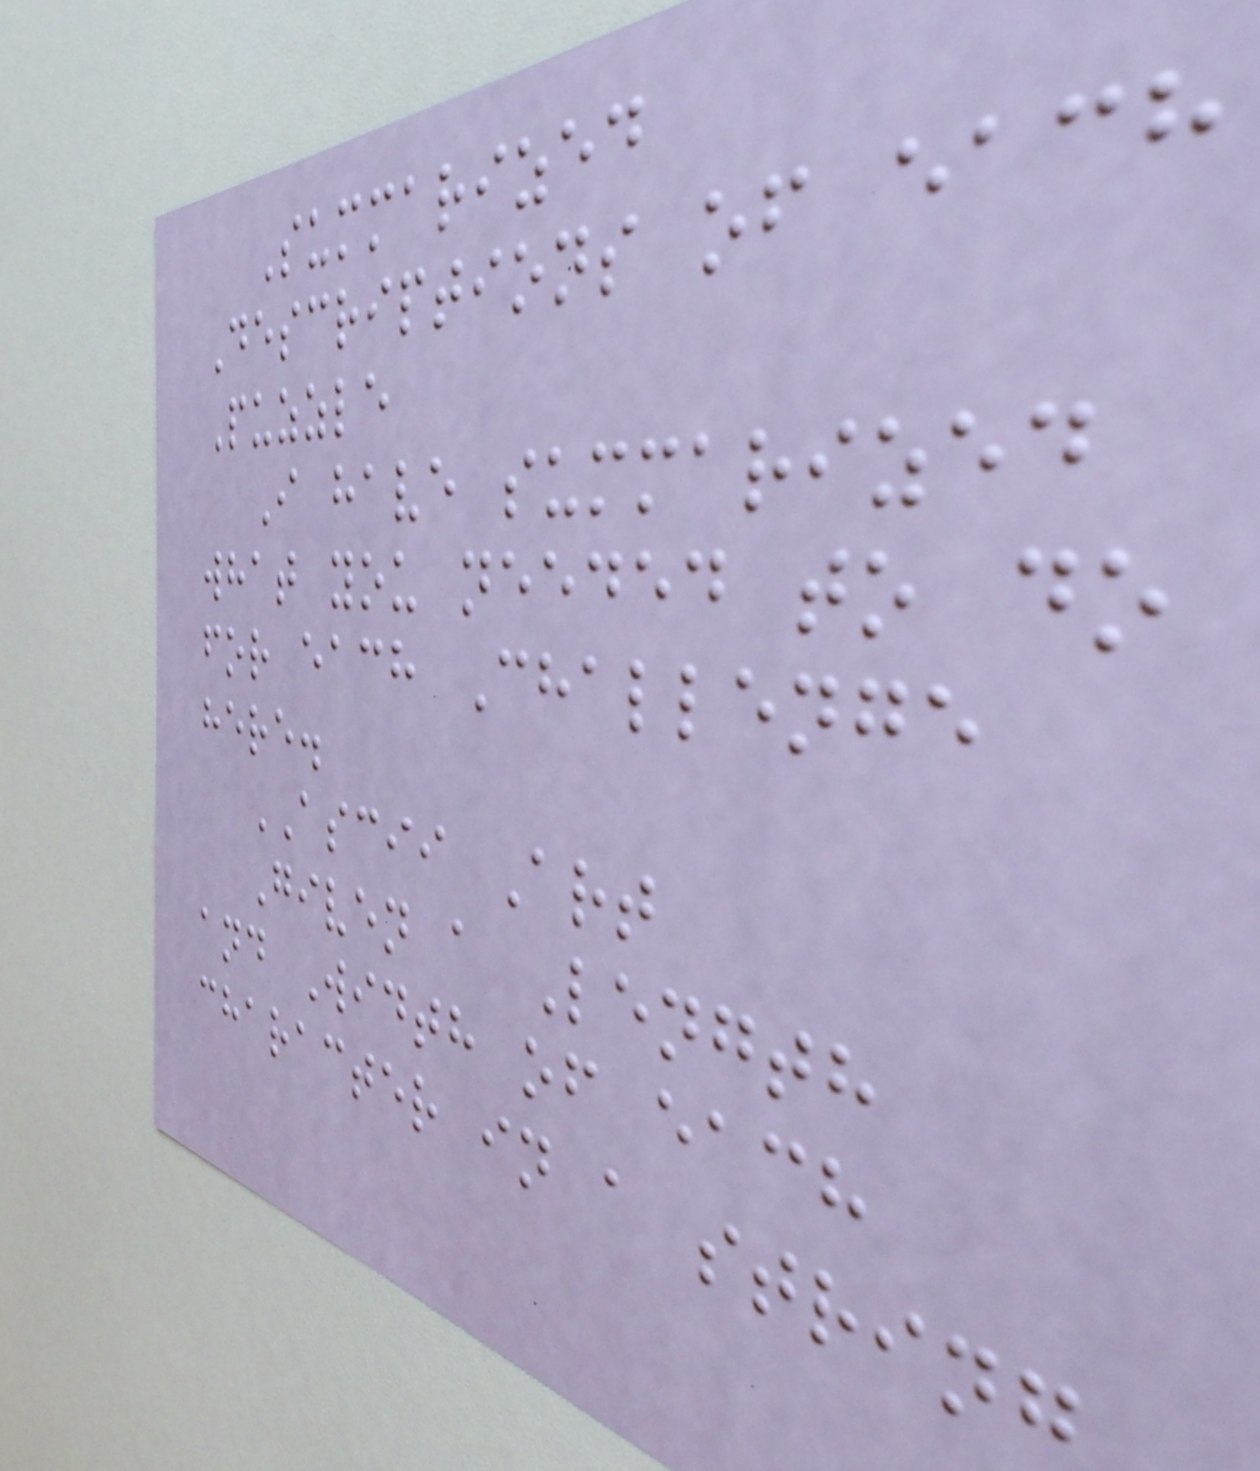Summarized
Descriptions of each
Puzzle
I have summarized
what you needed to do
for each Challenge
here.
ASCII Art
Given a Length
and Width of each
character in a string
